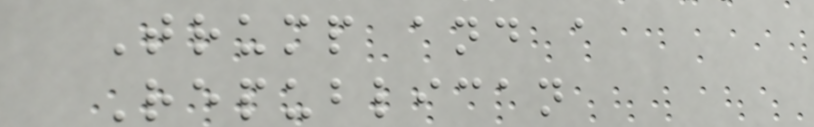Trump and a
Republican
